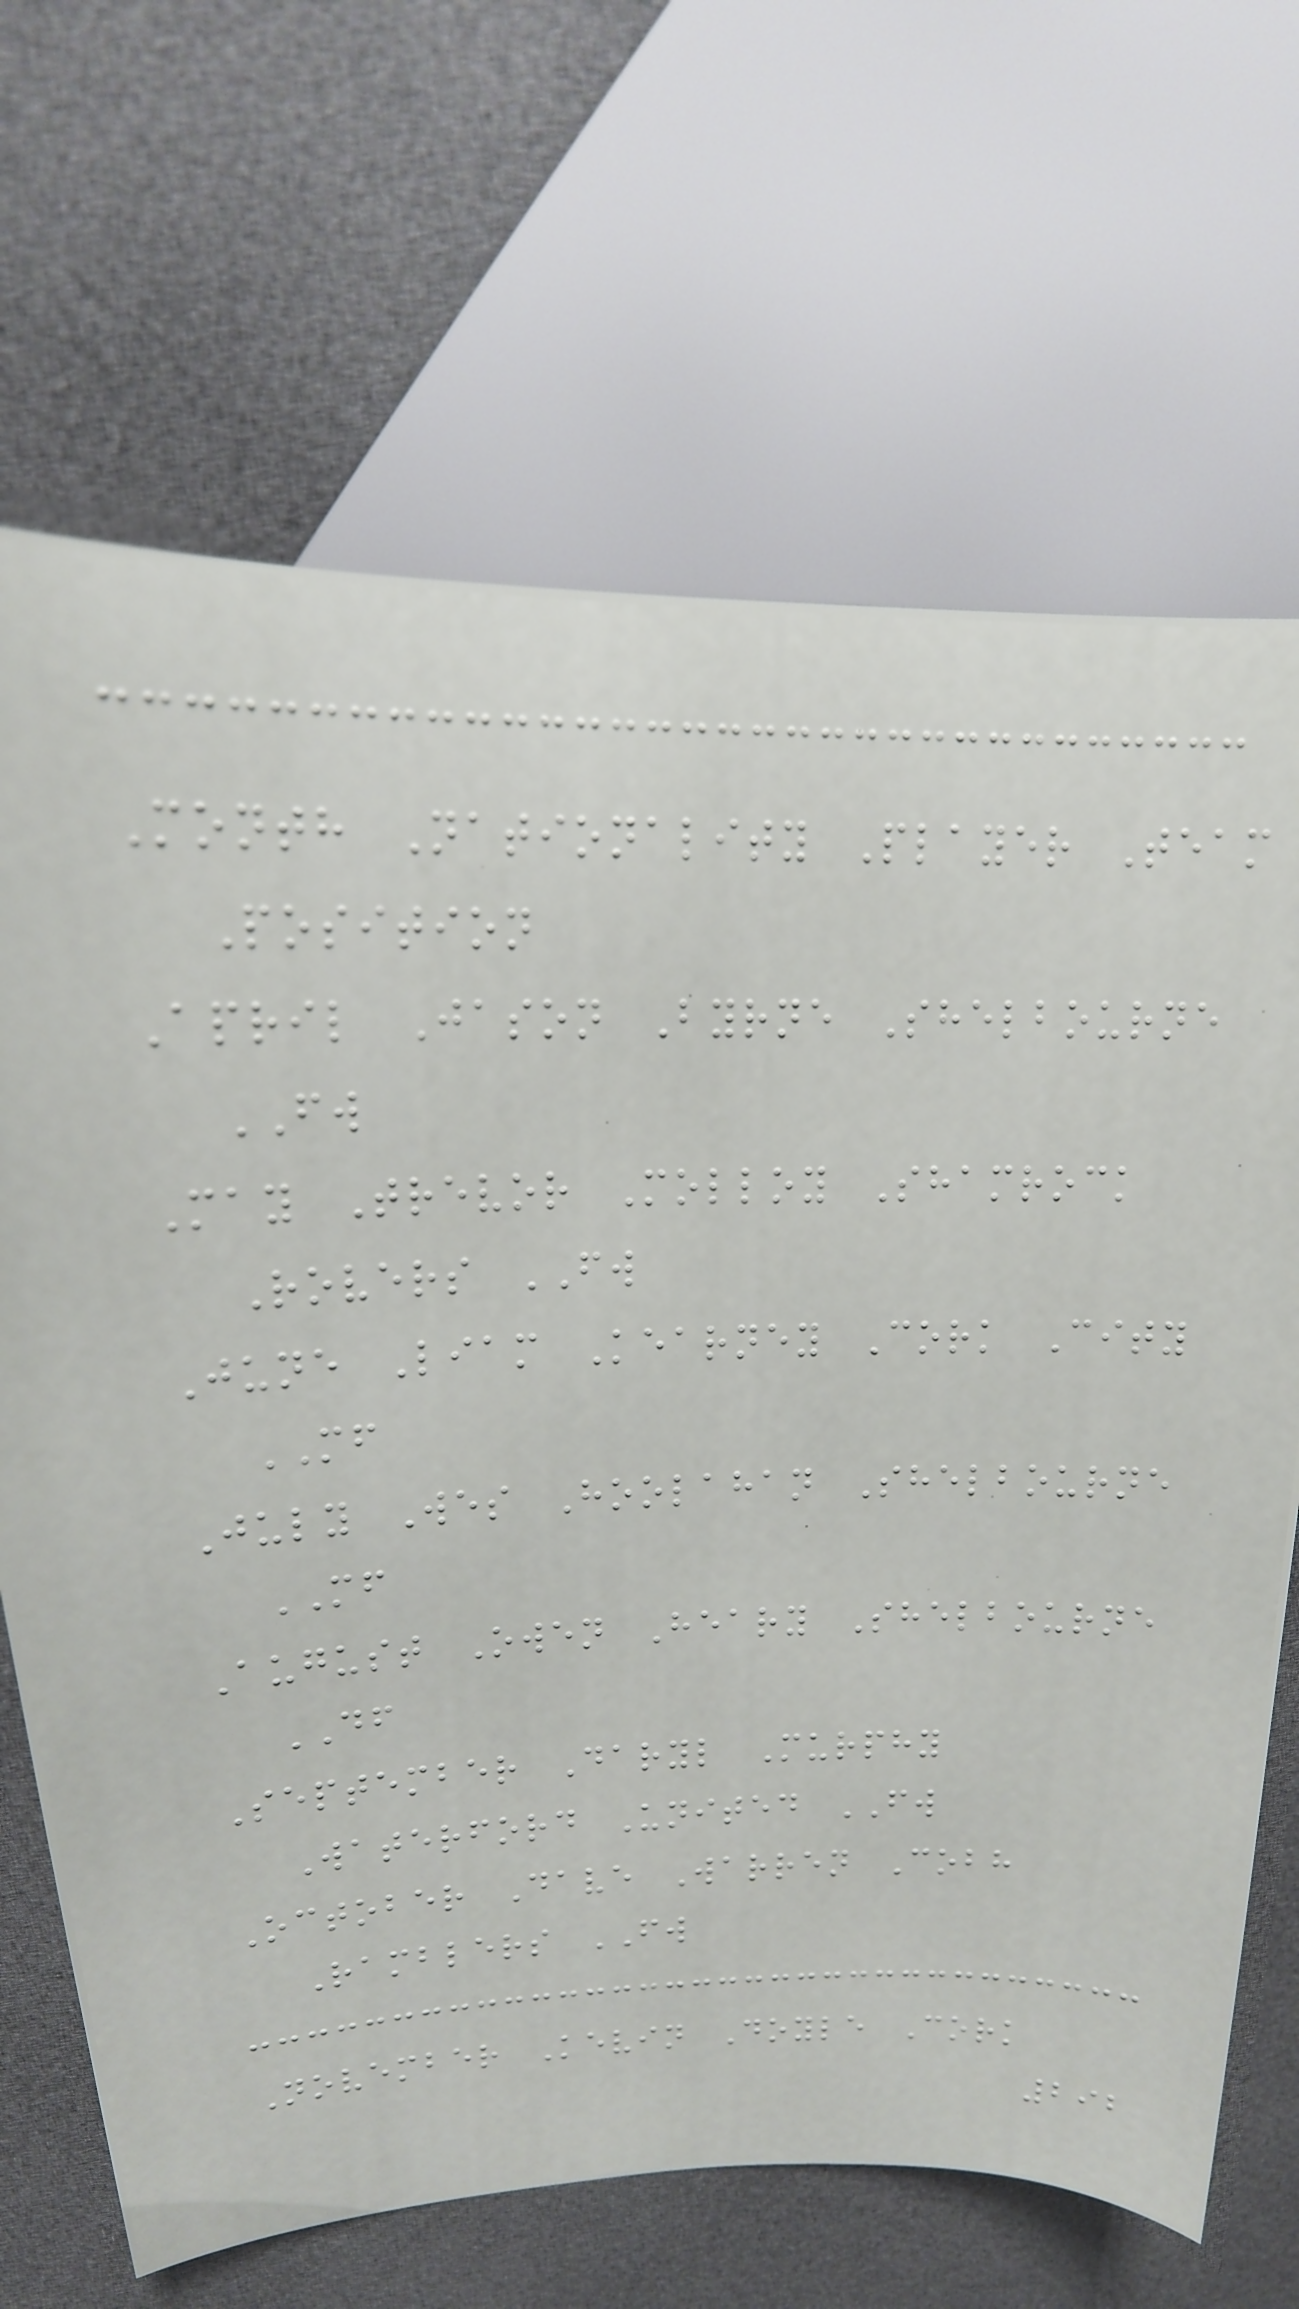Month Nationality Player Team
Position
April Jason Byrne Shelbourne
FW
May Trevor Molloy Shamrock
Rovers FW
June Liam Kearney Cork City
MF
July Wes Hoolahan Shelbourne
MF
August Owen Heary Shelbourne
DF
September Daryl Murphy
Waterford United FW
October Dave Warren Cobh
Ramblers FW
November Kevin Doyle Cork
292
